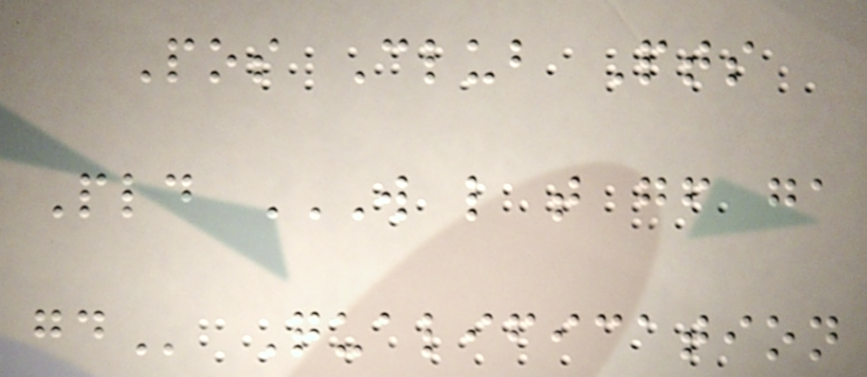Pos Club Pts
Pld W L T GF GA
GD Qualification
